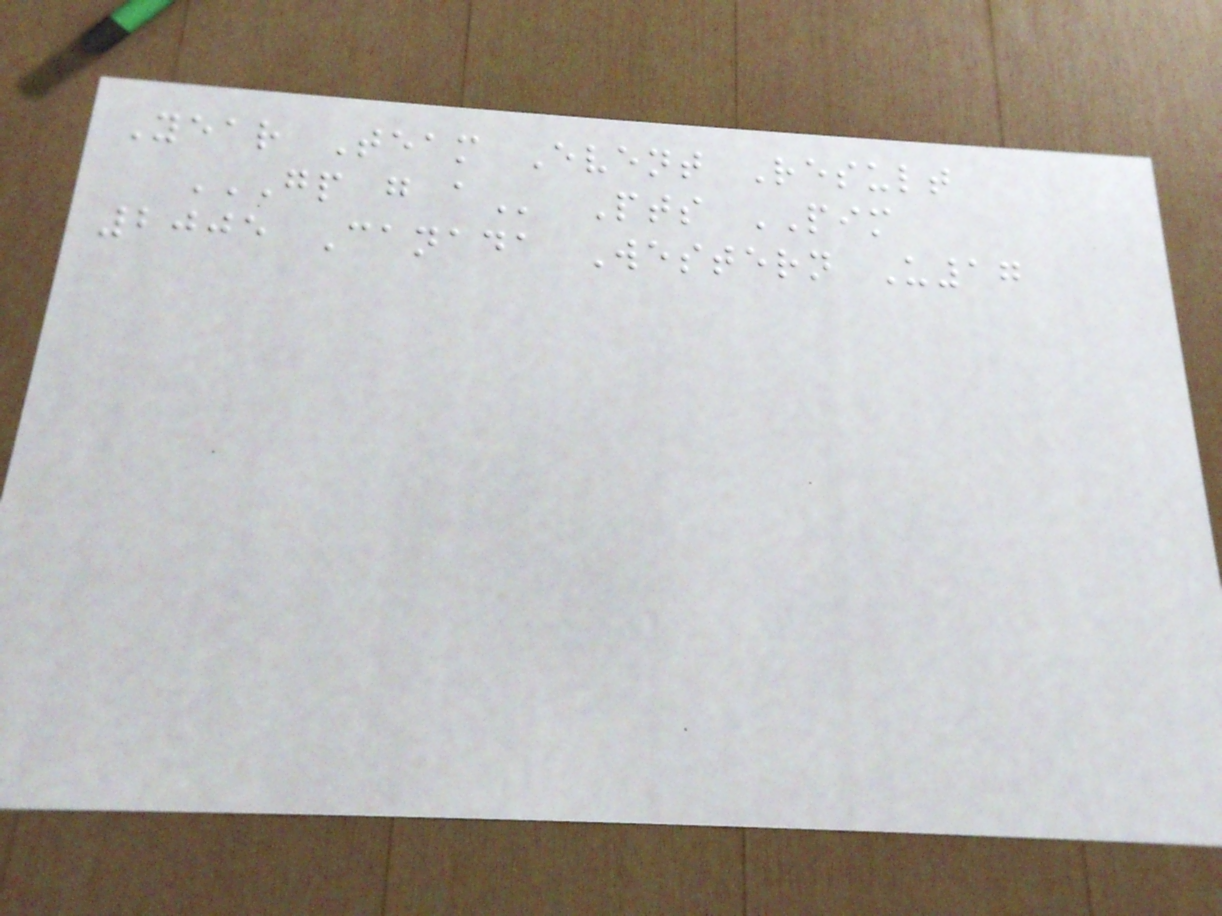Year Team Event Result
GP G A Pts PIM
2005 Canada Western U17
